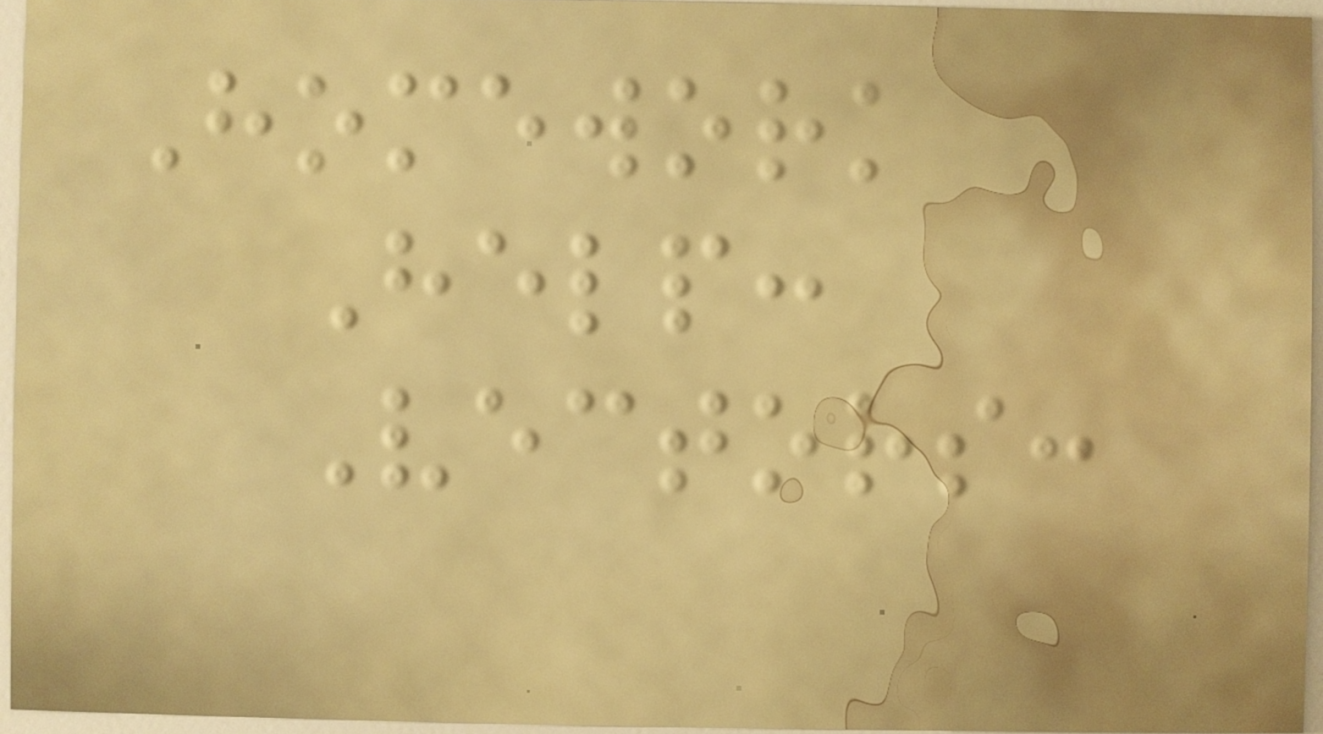Homework
Help:
Vectors:
